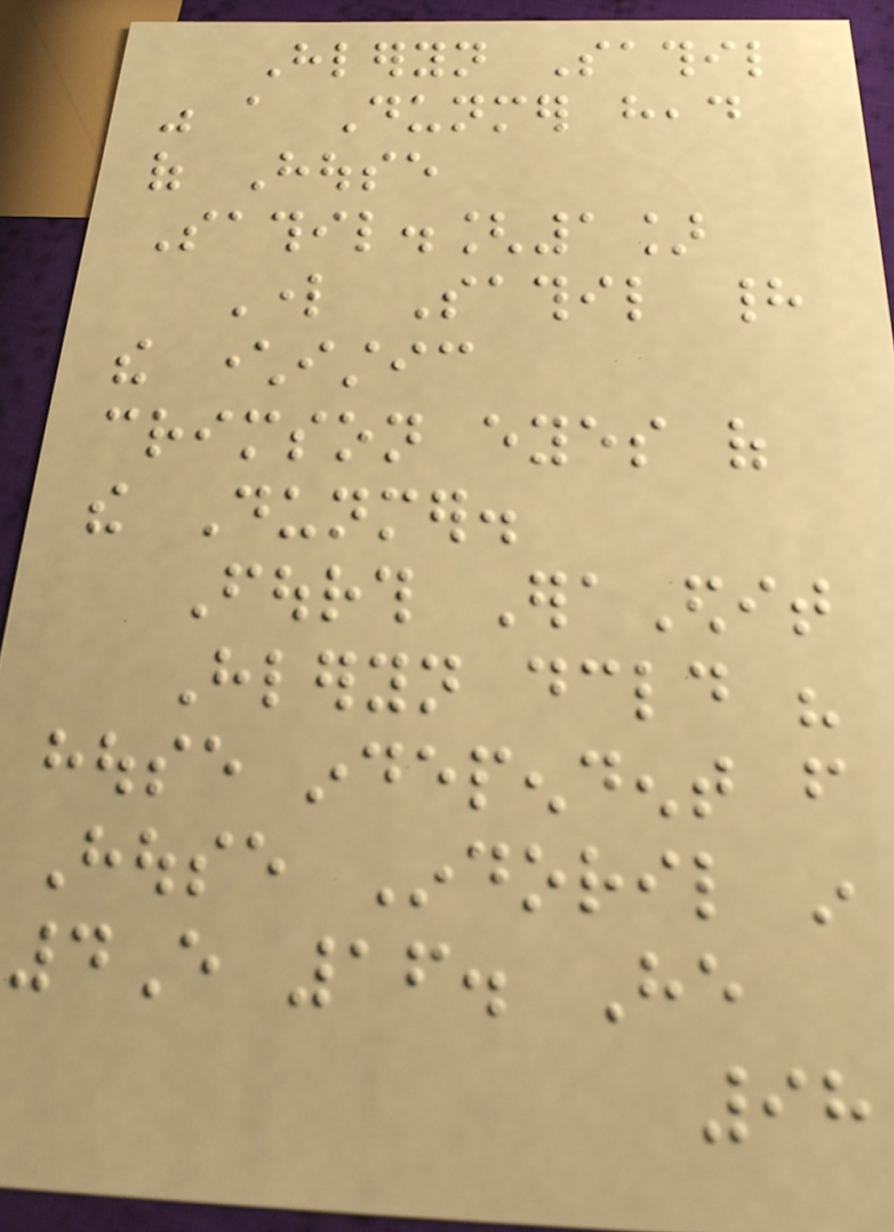Hleryn Sathil
was a Dunmer head
of House
Sathil.[1]
Lord Sathil had
the characteristic
crimson eyes of
the Dunmer.
Fourth EraEdit
Hleryn declared his
house independent from
House Indoril in
4E 16. He
98
